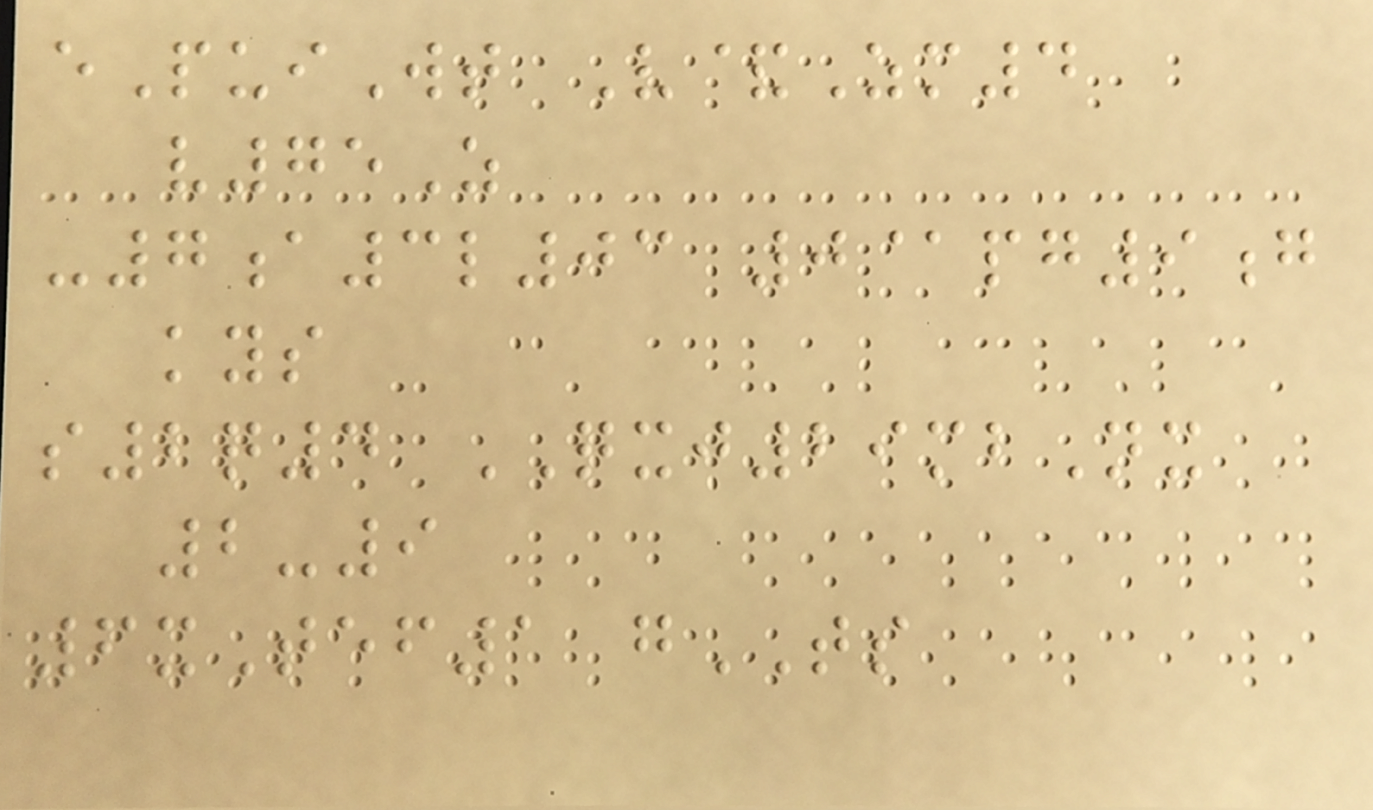ePuiWt V&Zm4
v75Z
-7a3l03 0@pg9g
kys
s2q4 QXJ29mbNx
2-9
6xTef1 gTS
